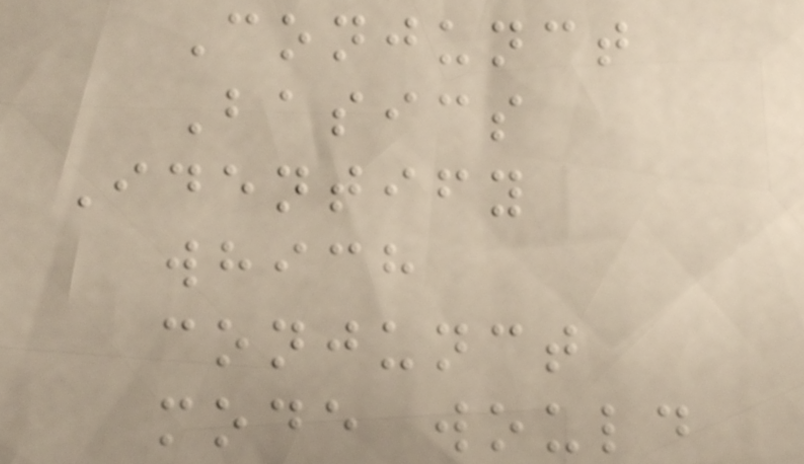Conjunct
Basics
Identify
which
conjunct
mode would
